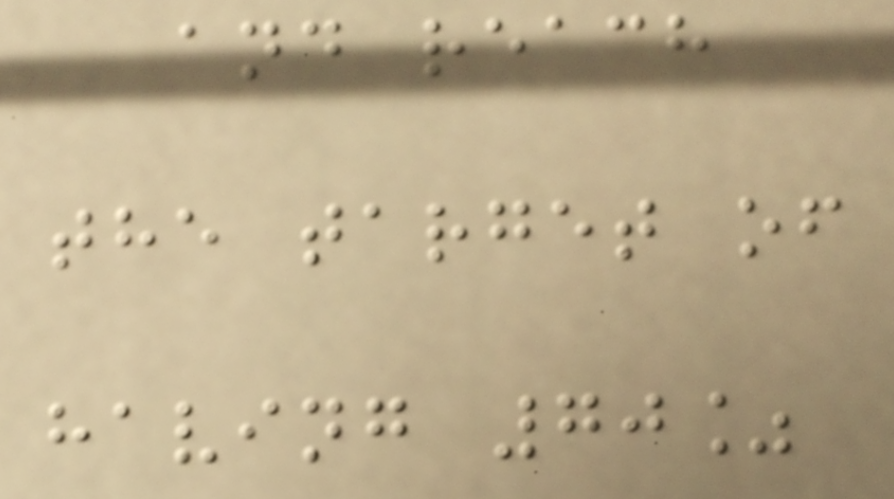and reach
the target of
having 70%
